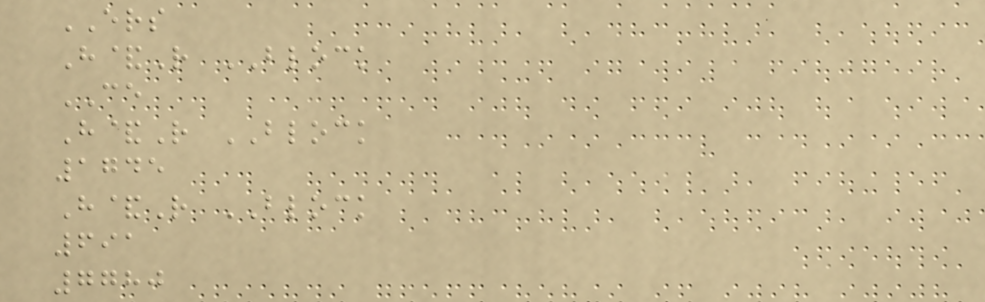ERS
H&R BLOCK
CE
H&R BLOCK
1745
H&R BLOCK
691
7780
